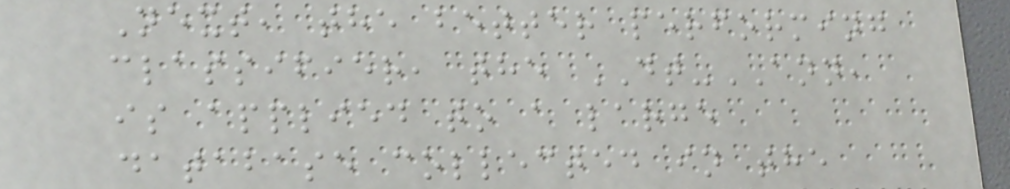Next, the better performing
classifier, the DT-ANN,
is applied to a large
database collected in the
